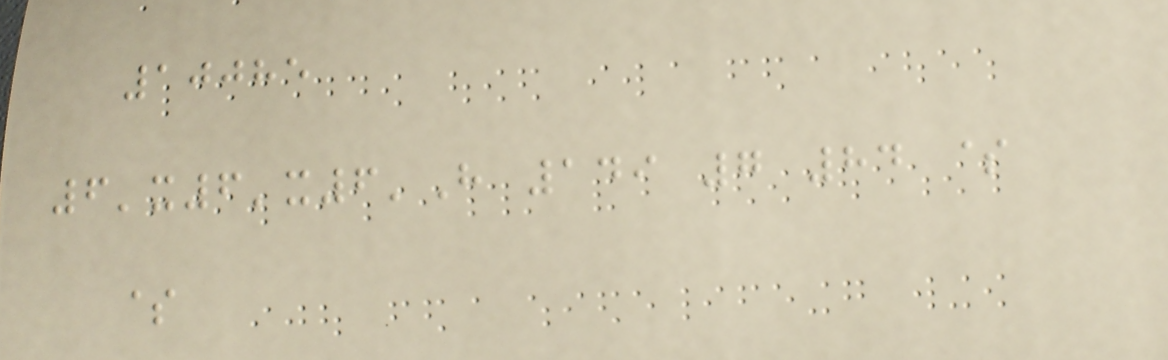10085
6'x6'x6'H 149 7 84 $
$
